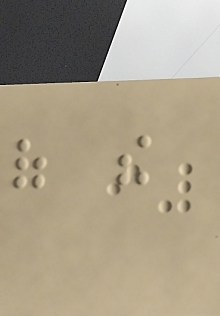of the
